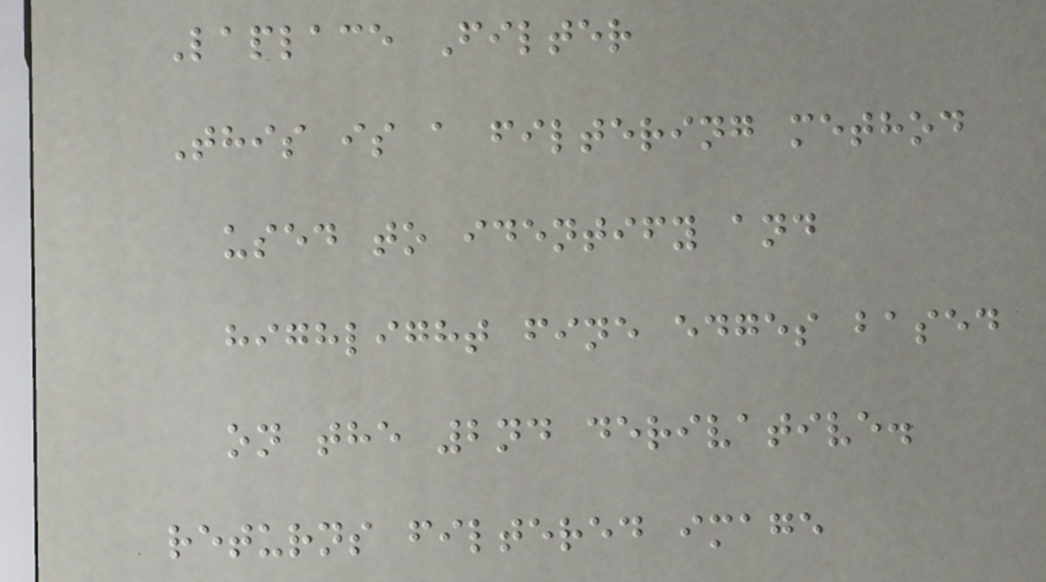Laplace Filter
This is a filtering method
used to identify and
highlight fine edges based
on the 2nd derivative.
returns filtered image
